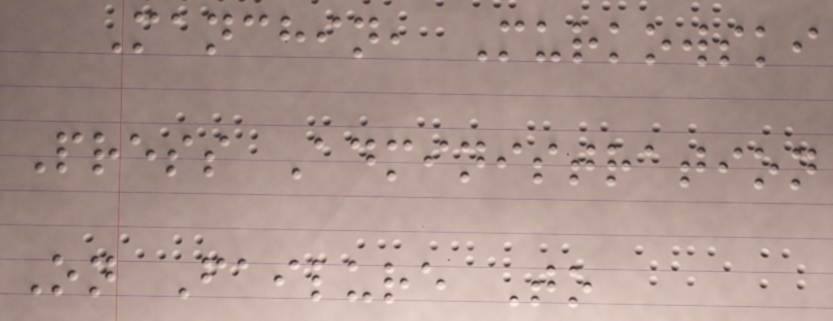Manchin, Murkowski
Press Administration
On Failure To
